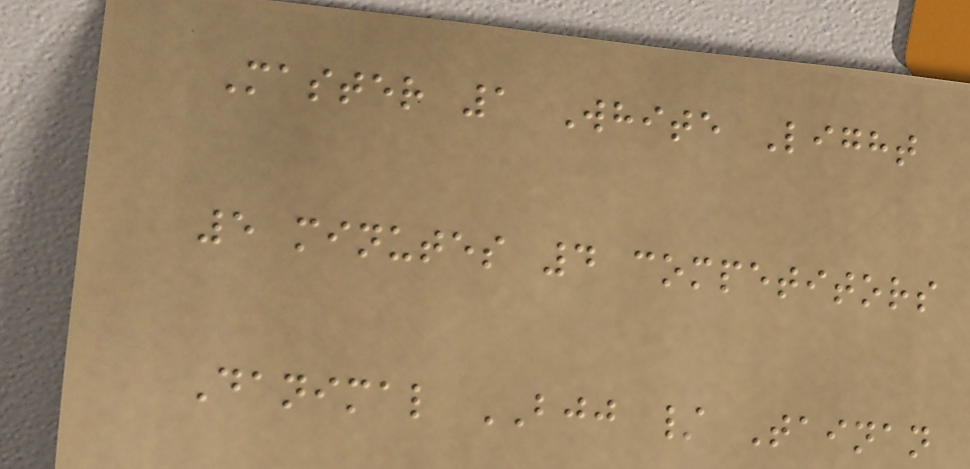Master 1 White Light
5 minutes 4 competitors
Danimal BJJ / Tainan
